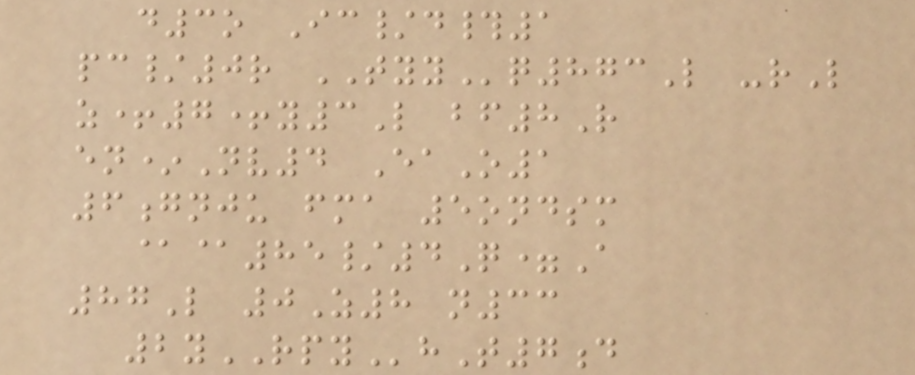d3o Ic/d#1
pc/0r TYYq873L -rL
z+7+y3L bf8R
en*Nv4 EaO1
6gnju fma 5ondsm
@@85/4Q=A
87L 0Z8 n33
2yRPYhT7d
